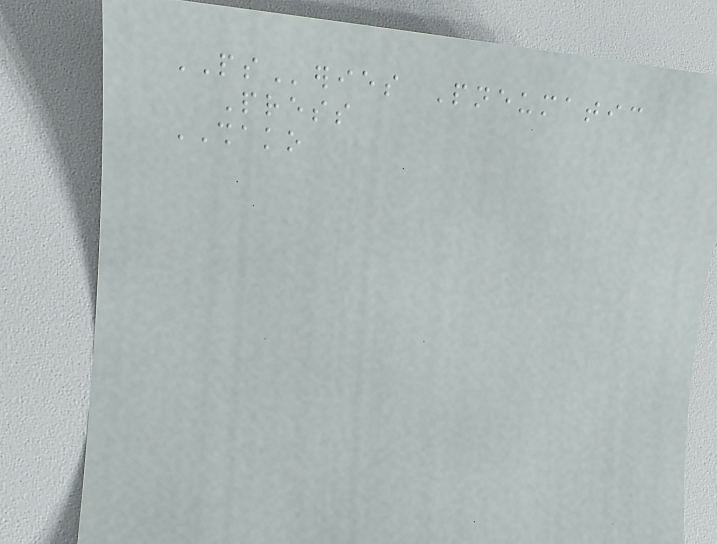PSeries Pneumatic
Press
SHAKO
